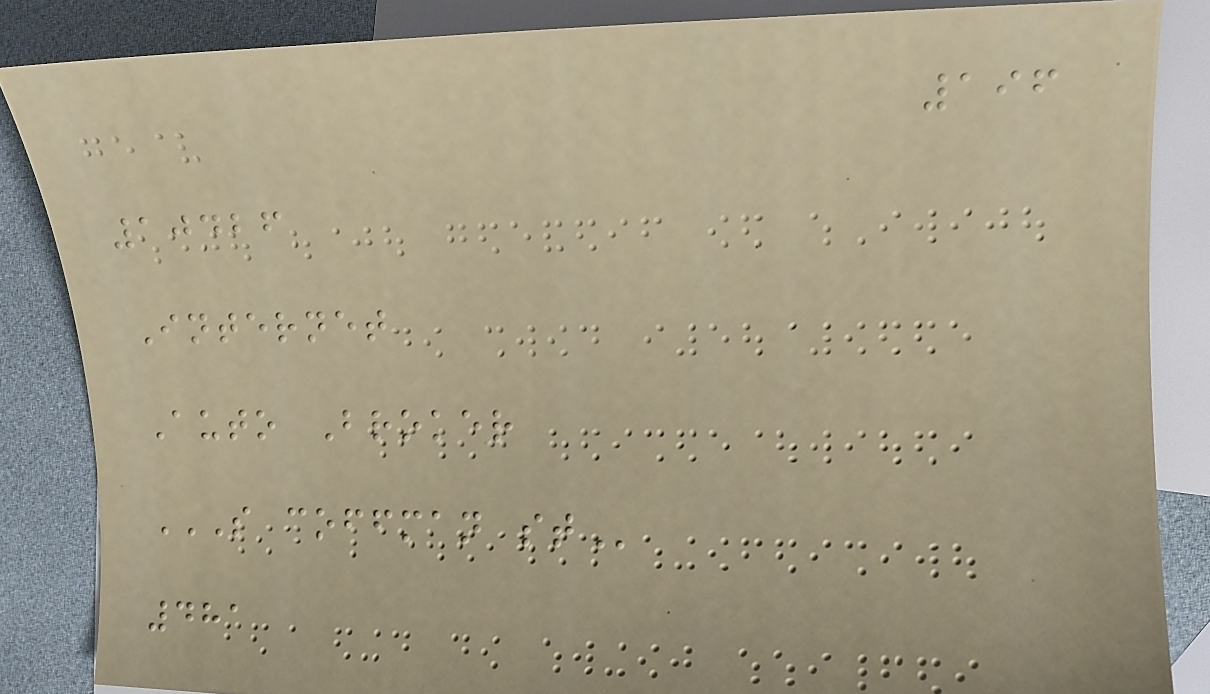196
10426
Internet
Auto Broker
S COFFMAN ST
481
